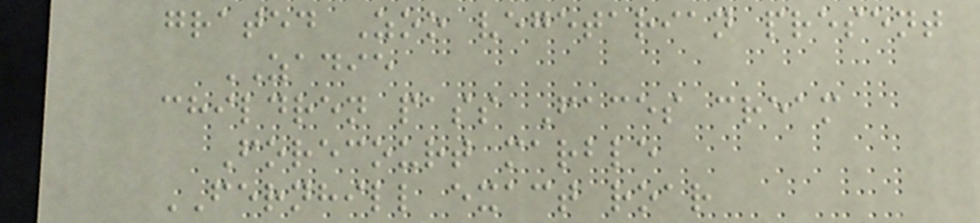grated Zoo vegetarian present
ZADIE
children pass Faces cream
Forecourt marble
FERNHILL exact roar
